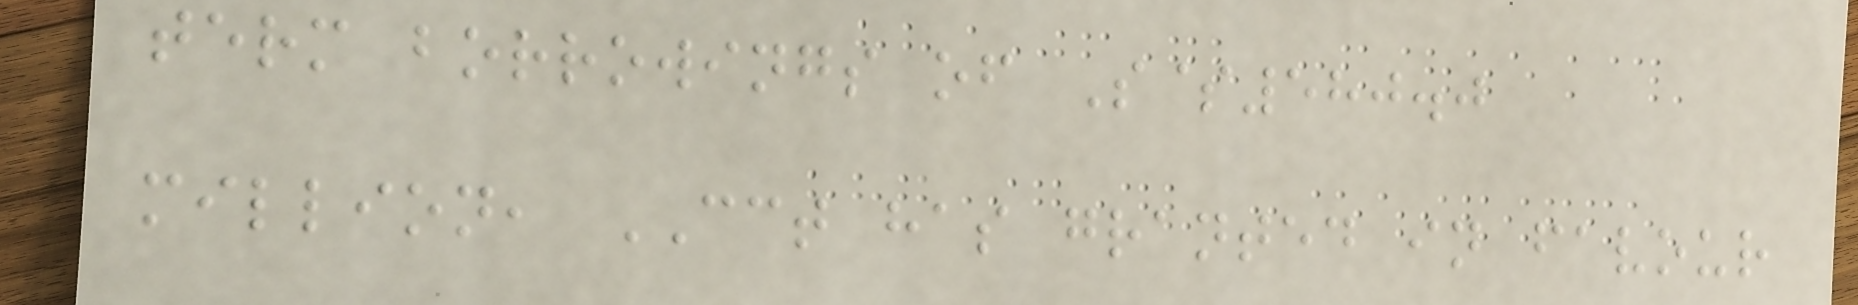term borrowings of S$580.0
million, CCT has granted in favour
